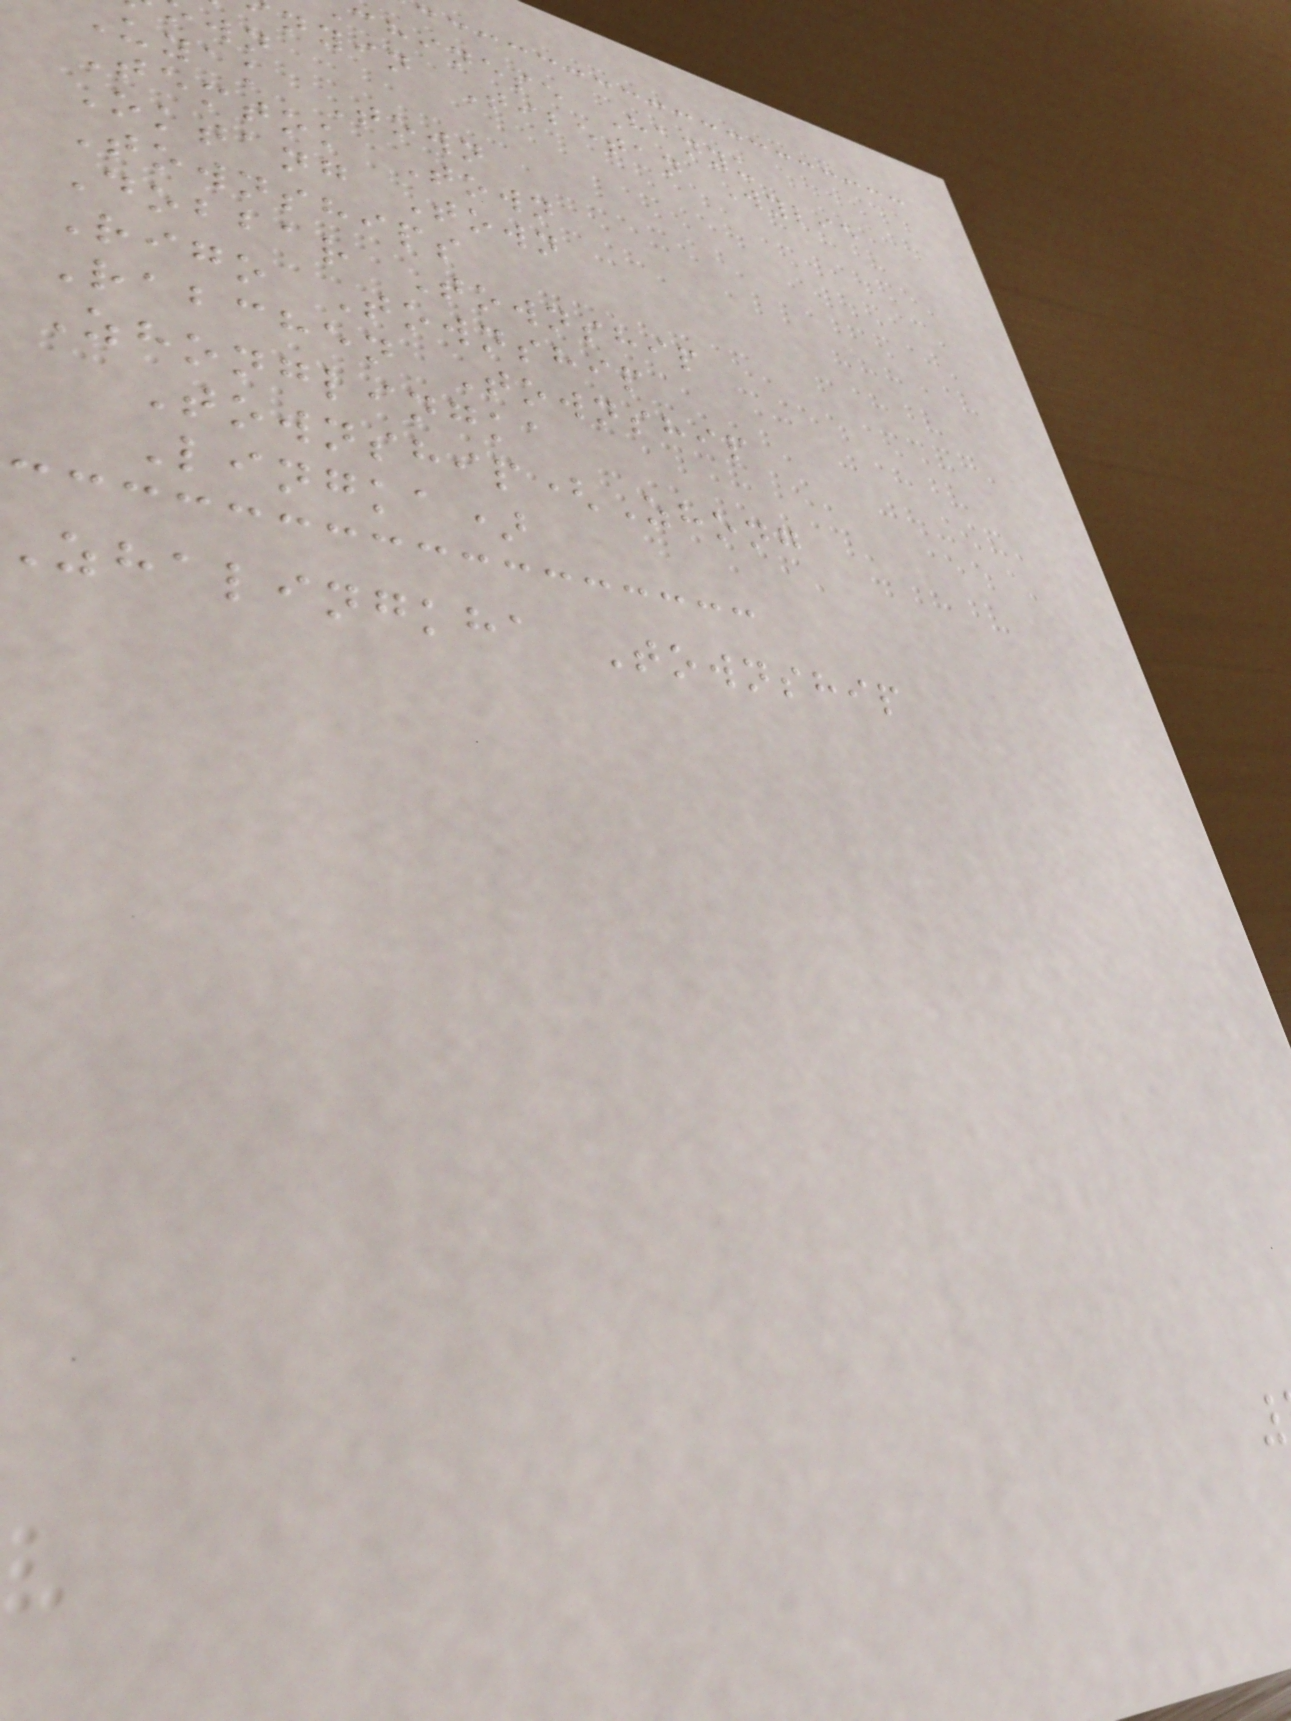chinese Hanyu
nyin Tibetan Wylie
uyak Town
Temtok Town
Oktang Town
Townships
Dobbar Township
Rigo Township
Rabchen Township
Zhonglingka
Township(Zhong
Lingka)
zhalingkha Township
